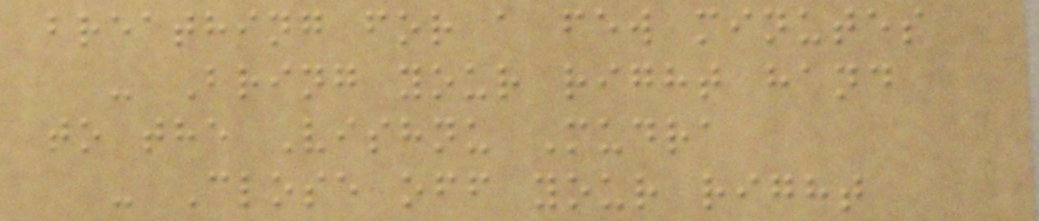breathing for a few minutes
- Bring your right hand
to the Vishnu Mudra
- Close off your right
